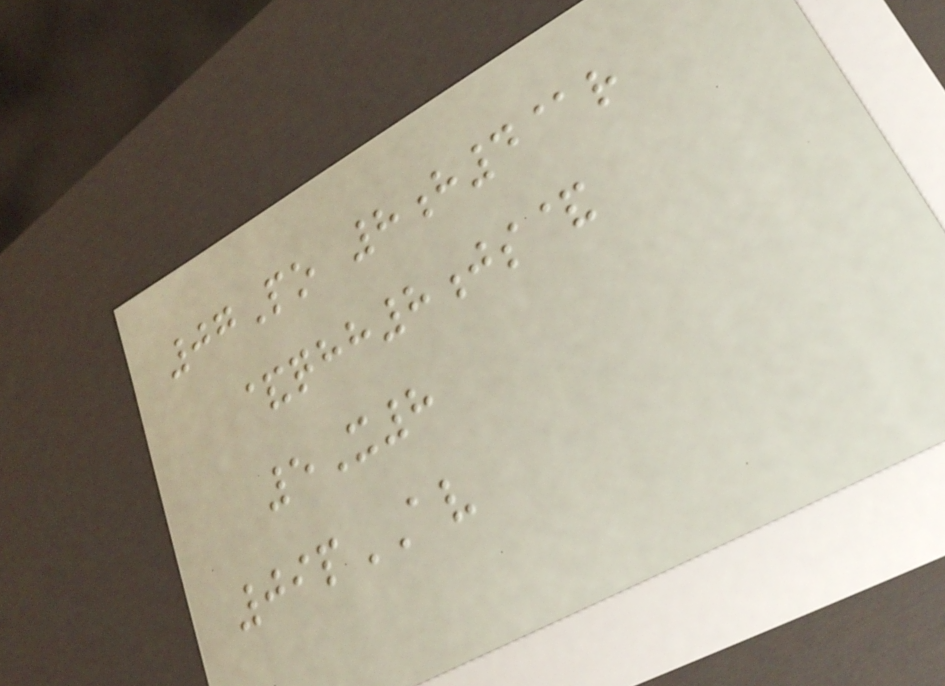07Po 8h4@r
&qhh8js&
5X8
09pAV
